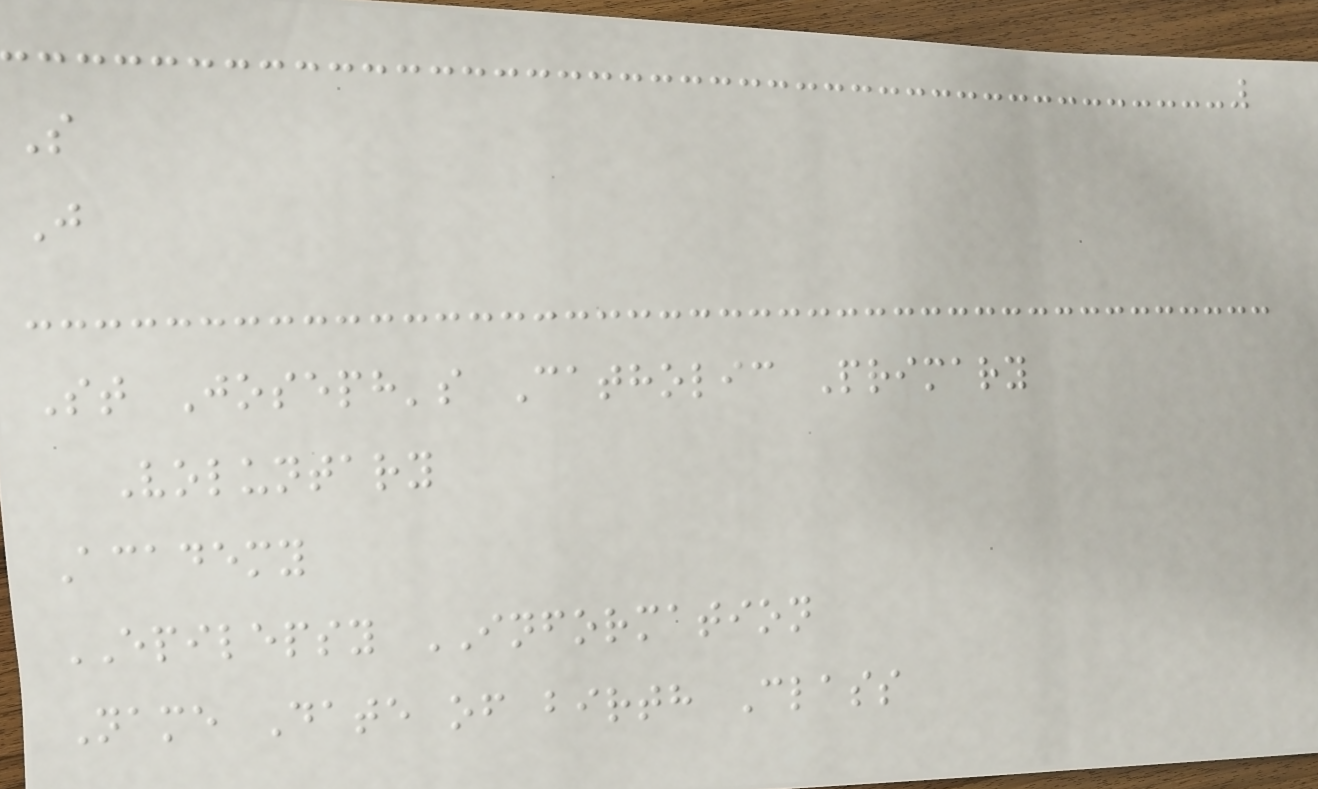S
J
St Joseph's Catholic Primary
Voluntary
Academy
EPILEPSY INFORMATION
Name Date of birth Class
